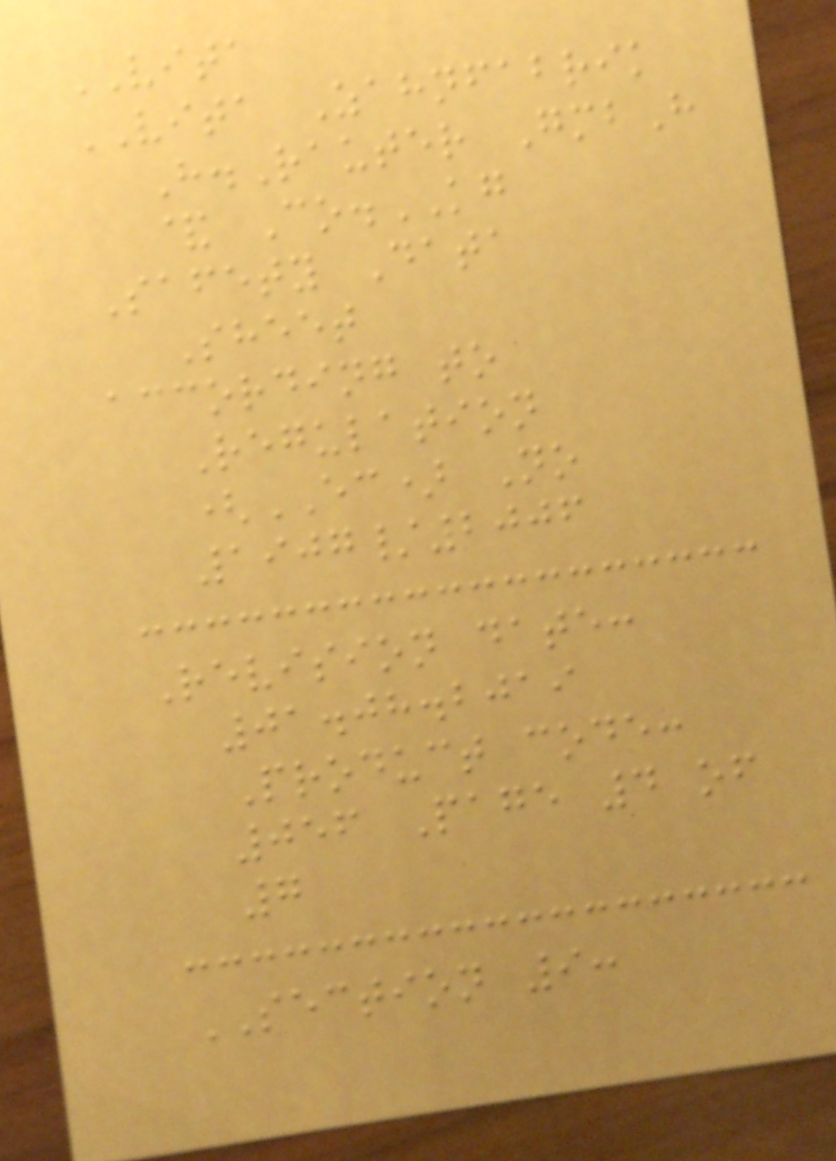VITA
VITA Zahnfabrik
H.Rauter GmbH
& Co.KG
Safety Data
Sheet
according to
Regulation
(EC) No
1907/2006
Revision date:
01.08.2019
Product code:
056 Page 4 of
7
SECTION 9:
